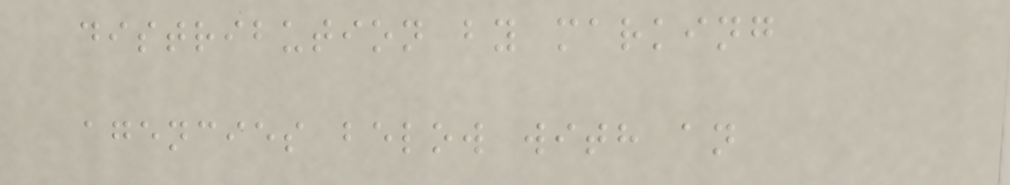distribution by marking
agencies below with an
